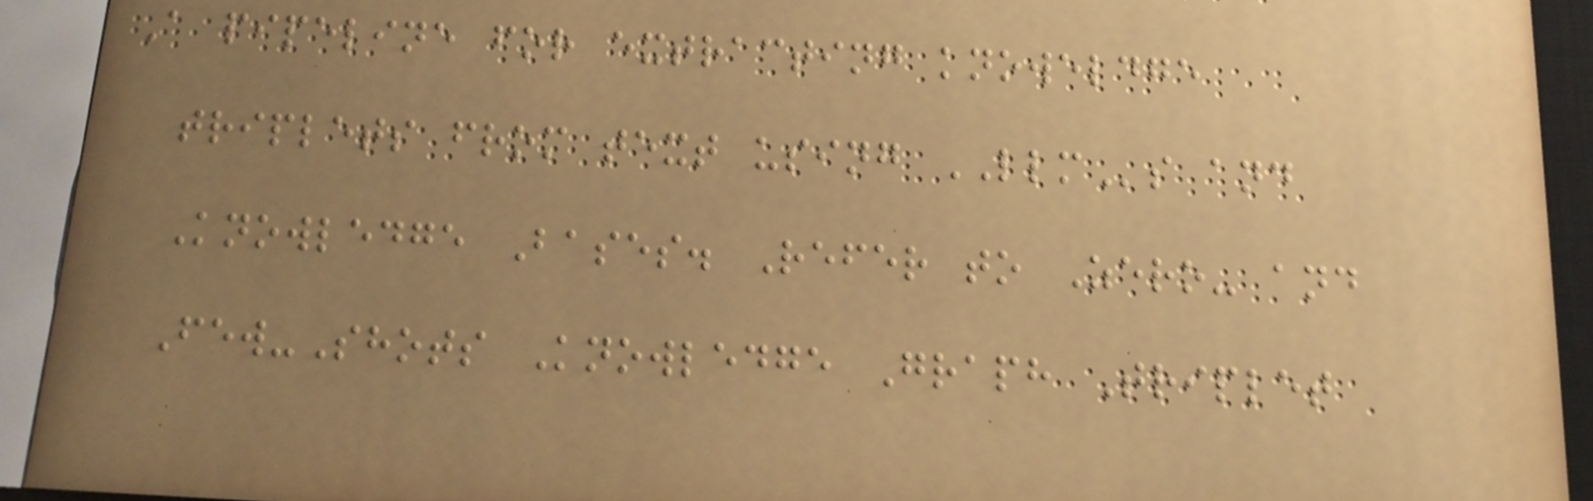A pipeline for extracting knoweldge
triplets from text using LLMs and
Knowledge Bases. Refer to Zero- and
Few-Shots Knowledge Graph Triplet
